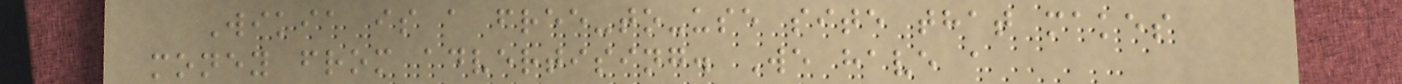Wikia is a free-to-use site that makes
money from advertising. We have a
